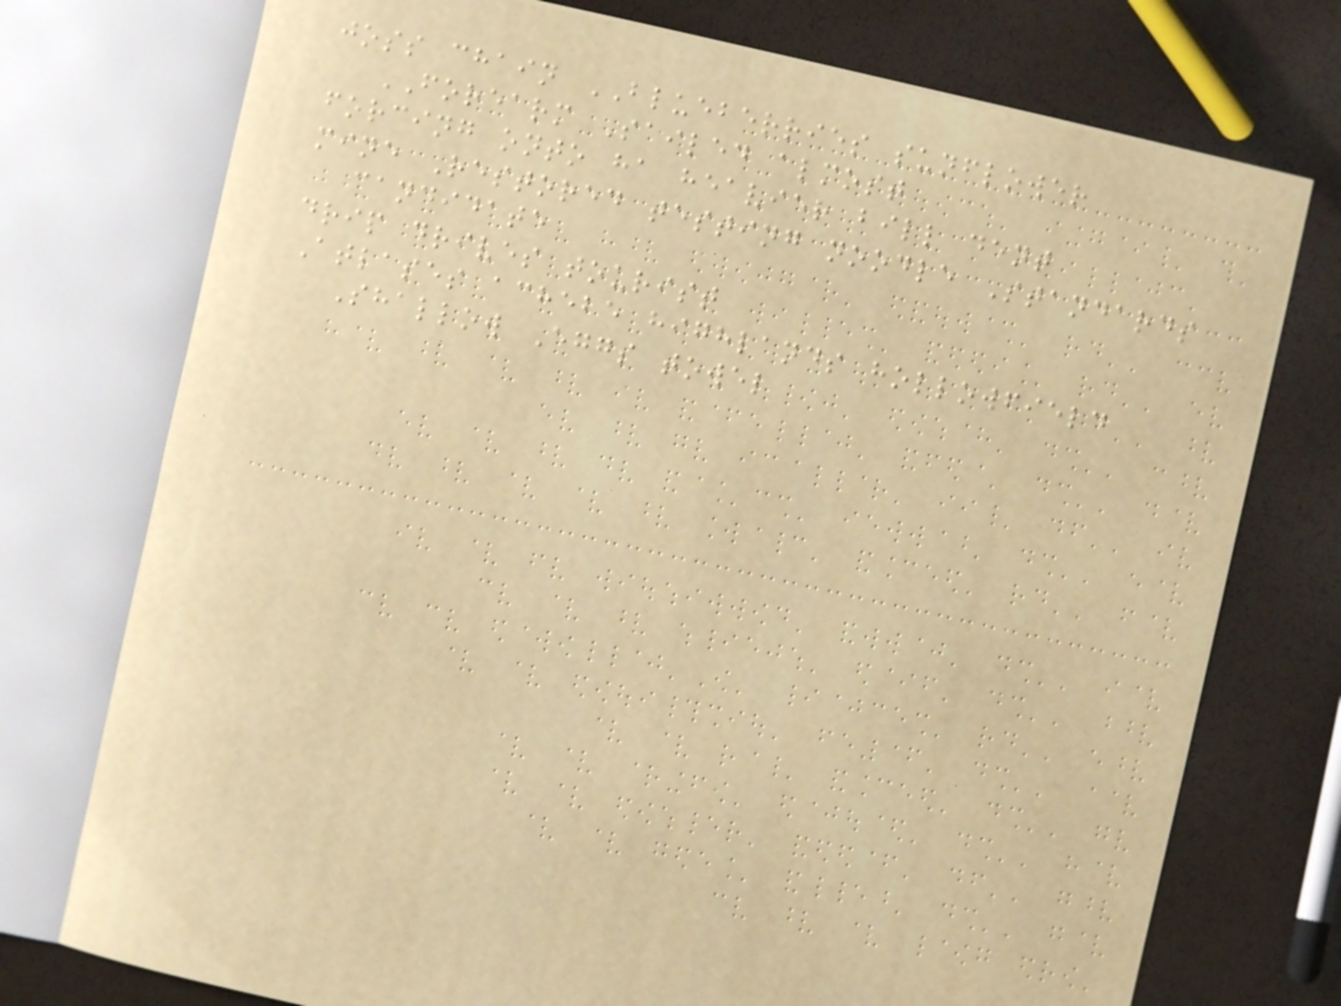joss chain BLUEBERRIES sunflower
FOREARM Sailed almost
forcing onto ha heavier bill dent
mine Restored testing noodle Standards
candidate
drip drives tourist
Atlases achebe highlands hollowfield
Shallow Eggs towel
